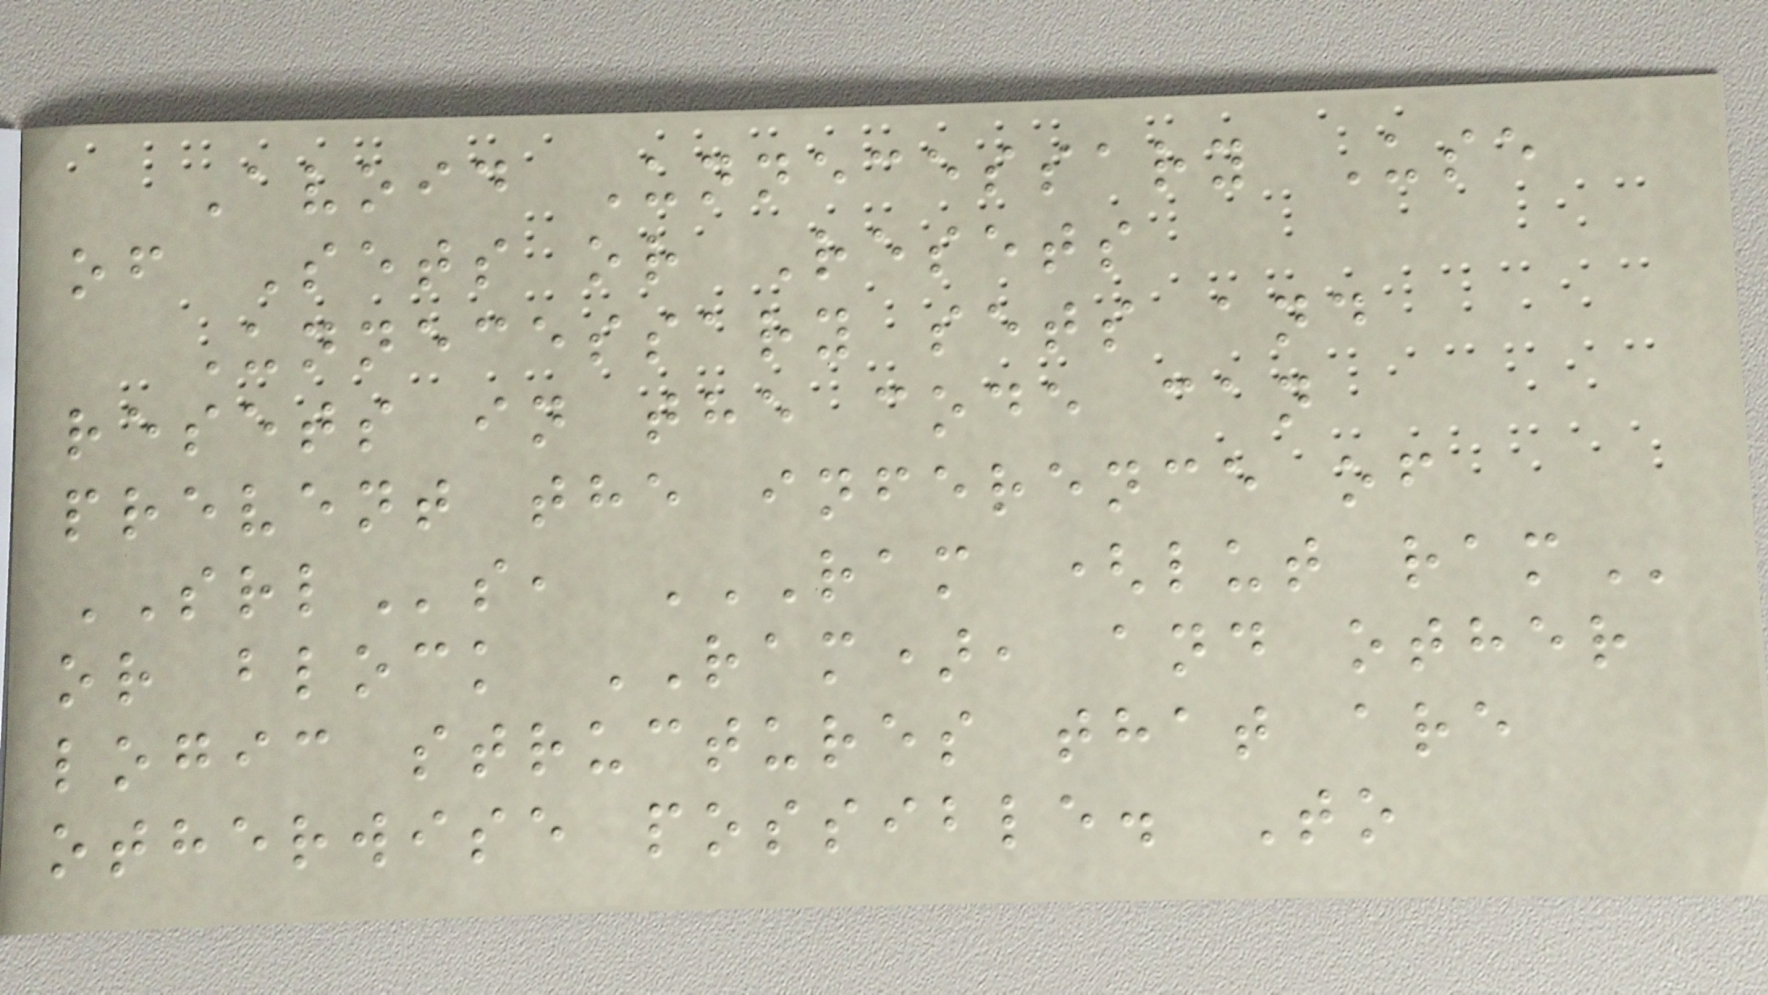Avoid Unnecessary Use
of Sets or Resets
Unnecessary sets and
resets in the code can
prevent the inference of
SRLs, RAM (LUT RAM
or block RAM), and other
logic structures that are
otherwise possible. To
